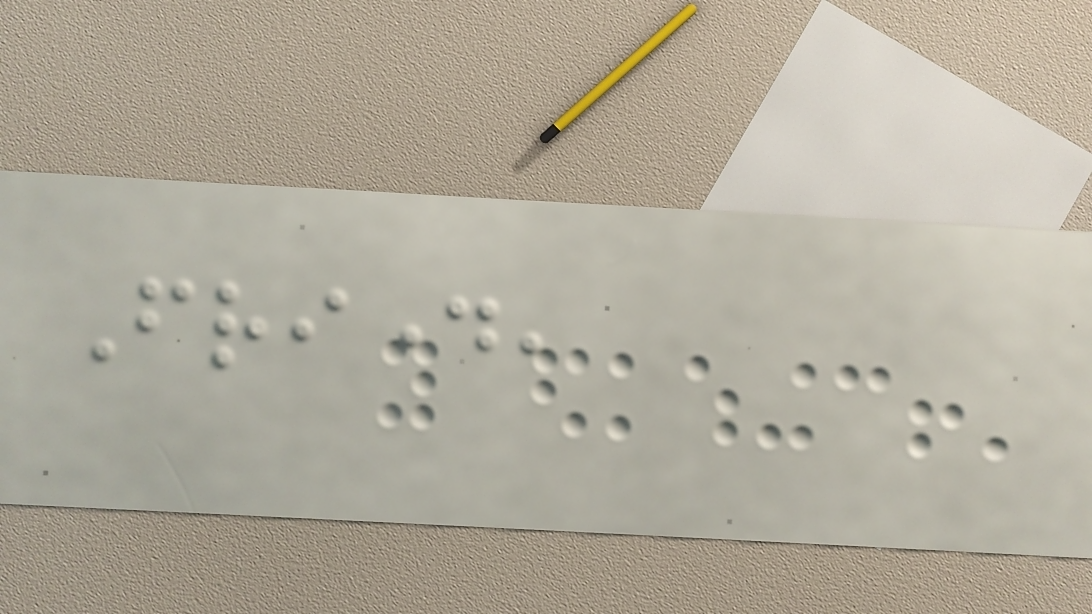Friday,
